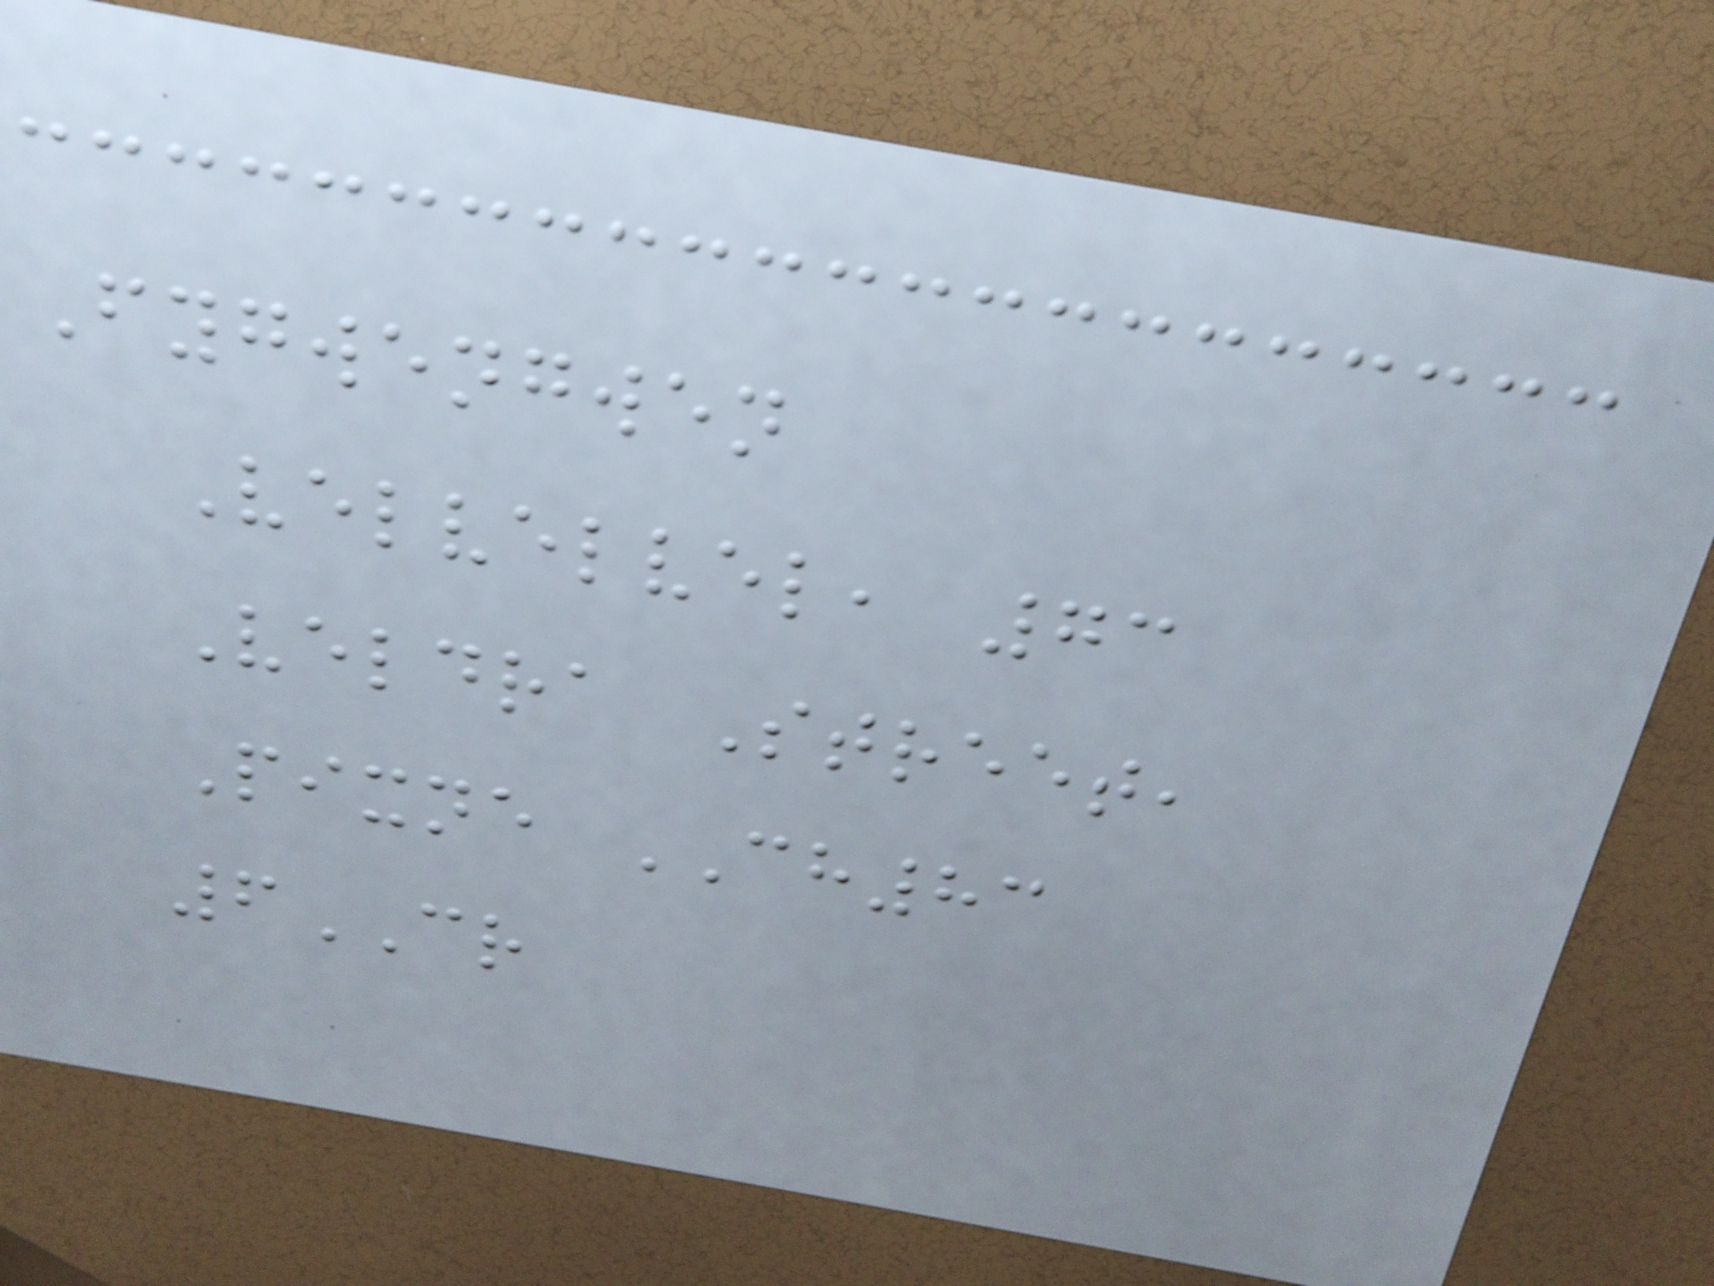Fygwengwen
Velvelvel, 73
Veldra Street,
Pixne CH83
6CR
